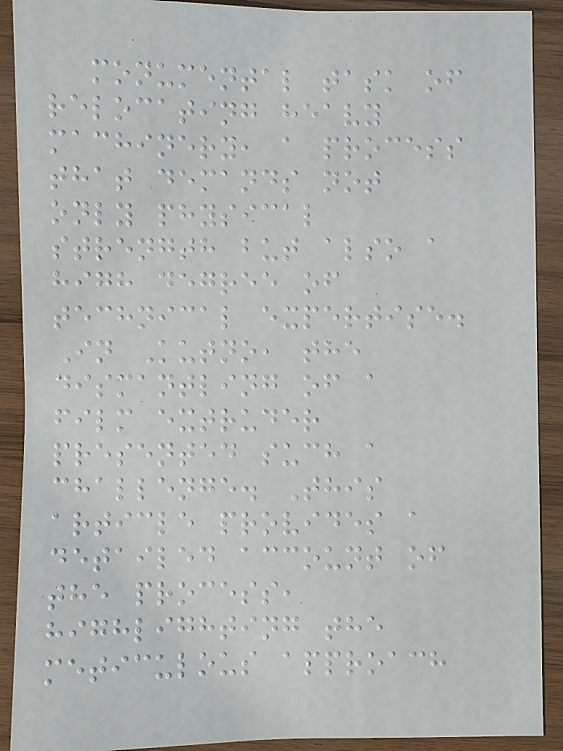monumental task of
relocating heavy
machinery, a process
that demands not
only physical
strength but also a
high degree of
technical expertise.
In Kutno, the
dismantling of a
film extruder
presented such a
challenge. This
article provides a
detailed account of
the process,
highlighting the
meticulous approach
